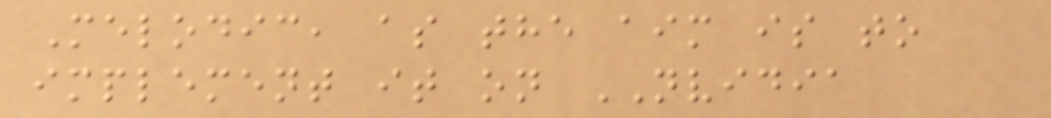Melodic, as the aim is to
implement it on NVIDIA
